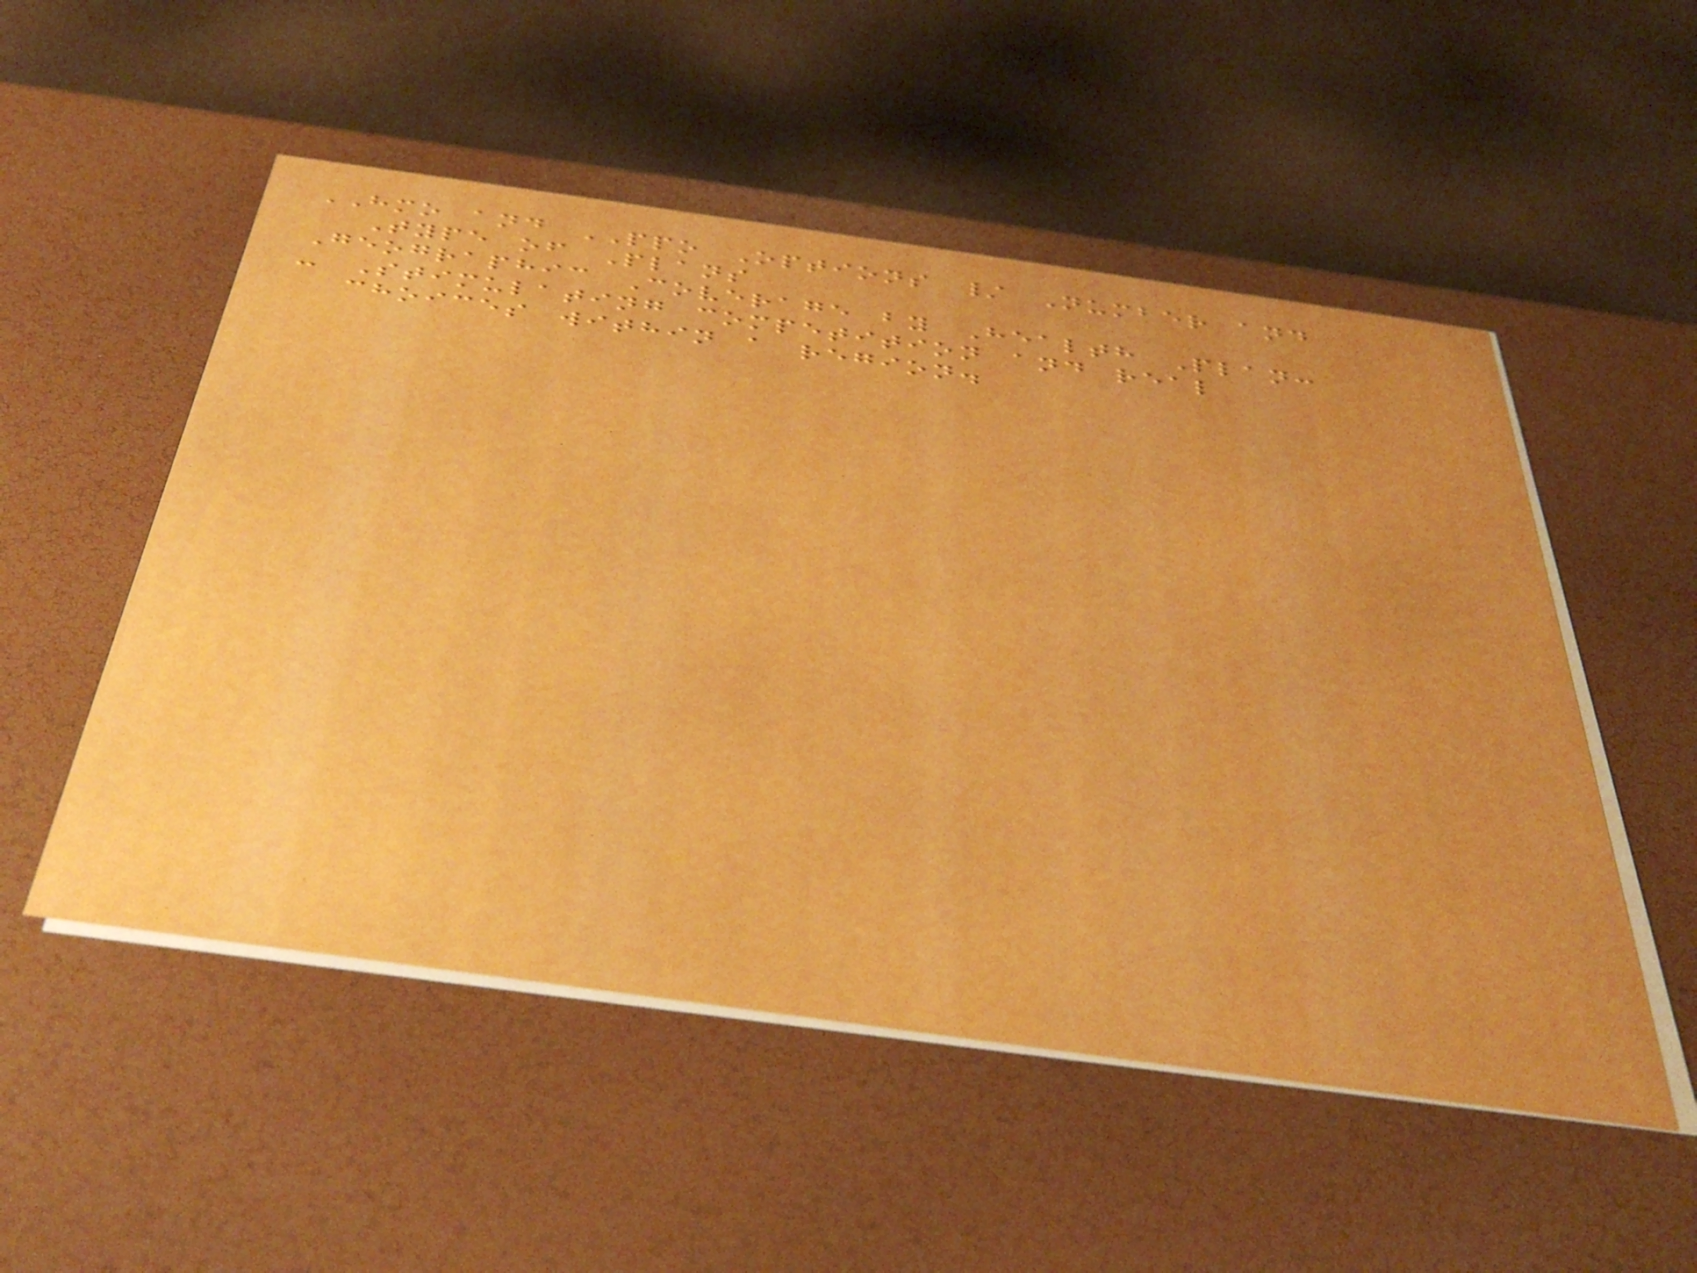HMO and PPO Options / Number and
Type of Plans
Geographic Coverage by Health Plan:
- Stimulating competition and real
choices within a region.
